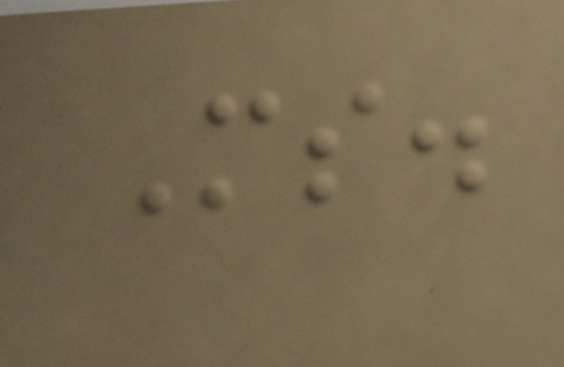Ms.
